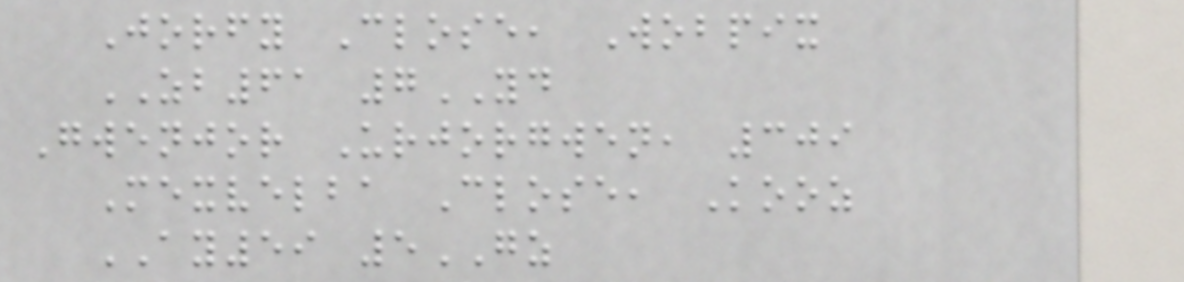Jorfy Close, Wobpix
ZB61 7YD
Gwenjor Urjorgwen, 309
Mexvelba Close, Kooz
AY59 5GZ
